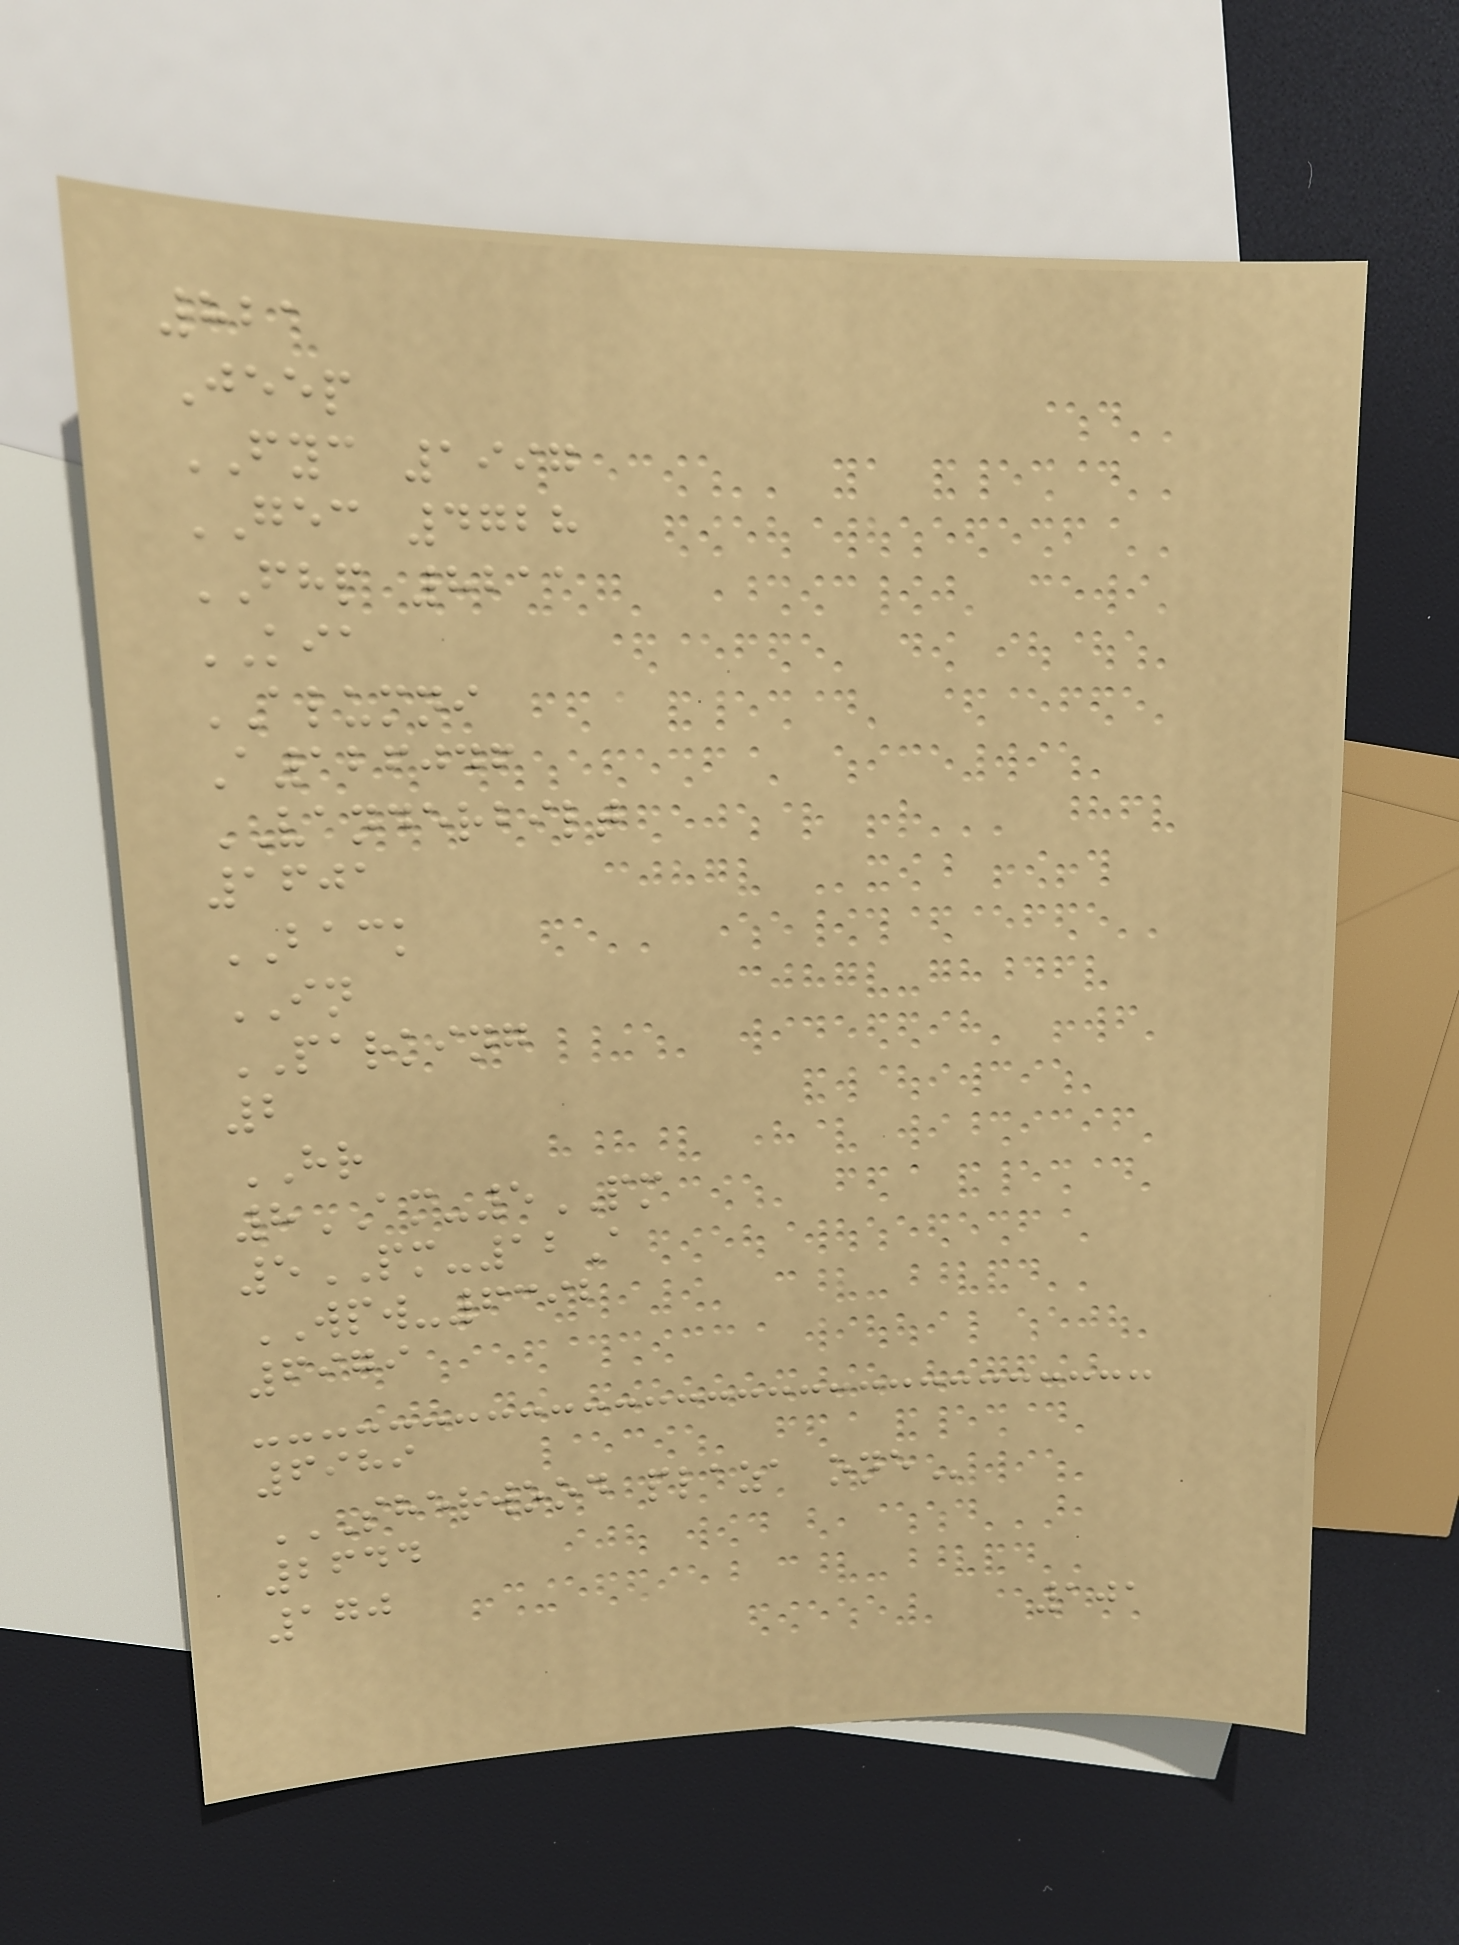821
Jeep
FYC 1997
GEC 4728
FHP 8211
KIA
ALUMNI
A126046
VANDERBILT
1601
BACK
IN
PARKING
2
HR
8AM-5PM
5PM-12A
WPW-6392
6979
6989
SHERWOOD PLAZA ONE
2644
170
101
